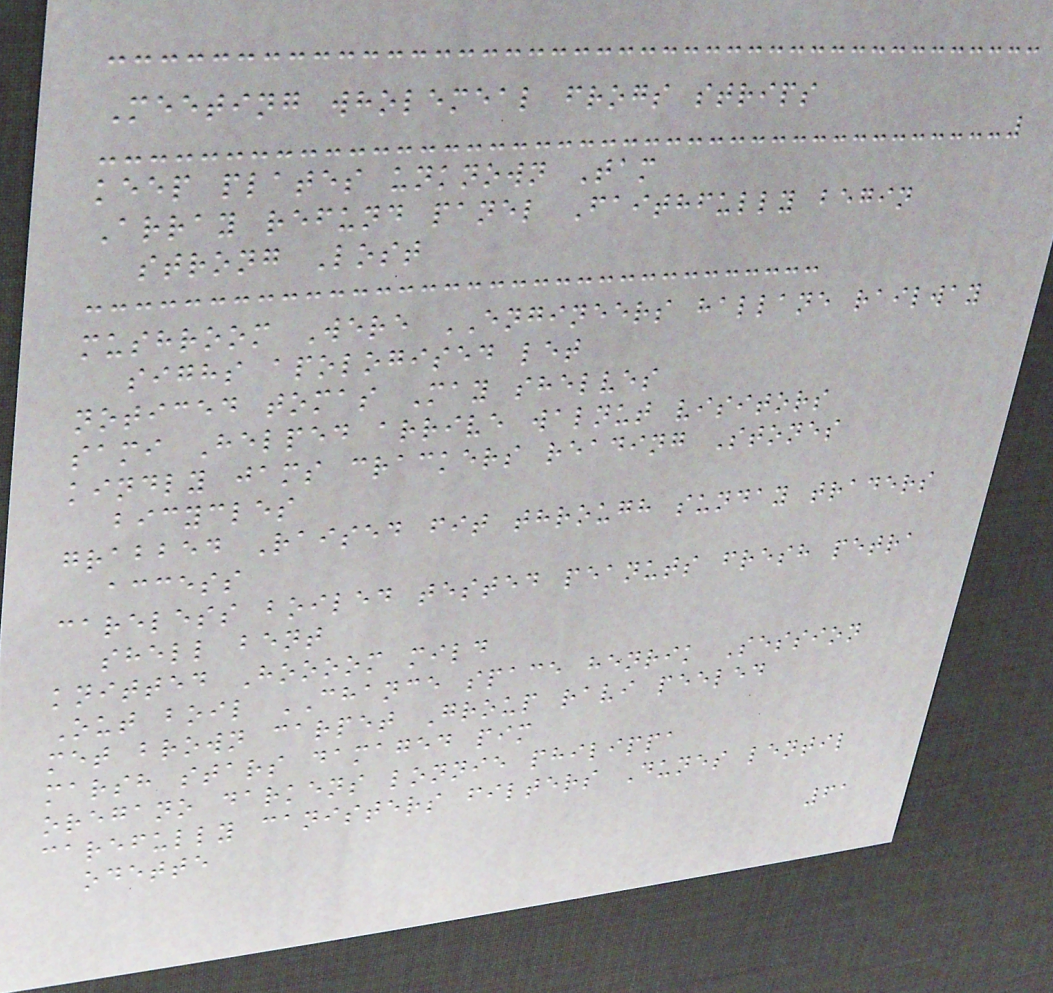Meeting wholemeal frogs strips
keep plates unknown Tam
Array refund panel Faithfully begin
strong Lost
mushroom Were ENGINEERS hallane railway
sighs apologised let
noticed tomas May shelves
sami Helped arrive walnut visitors
kindly jams crackers reading Stones
bicycles
grabbed Raised fit through sunday traders
access
careless boiled tested peanuts fresh petra
shell bent
knitted Hoooom mild
Out boil CHANCE space henrik Session
met brown carpet Group ravi peeled
marsh stars damaged pim
oregano darkens lonnie philippa
carefully canisters filters Dunes lentil
odette
61
